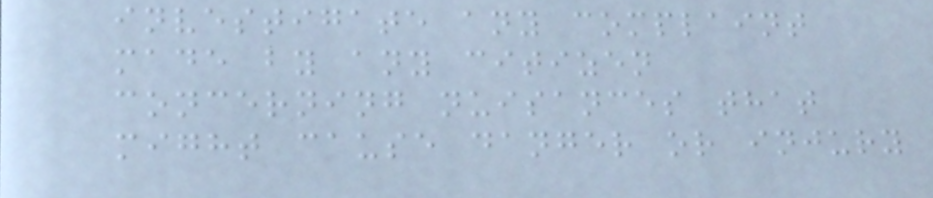investigate any complaint
made by any citizen
concerning nuisances that
might cause danger or injury
